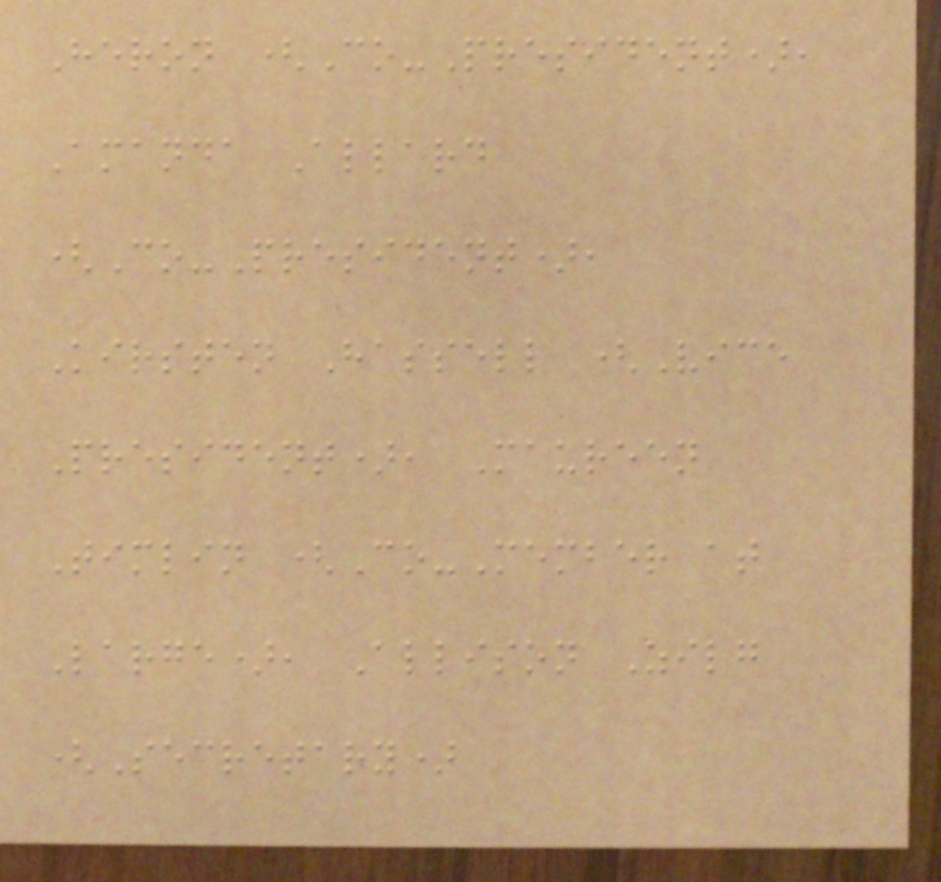Heron (Co-President),
Amanda Allard
(Co-President),
Kirsten Hassell (Vice
President), Maureen
Timlin (Co-Member at
Large), Allison Zilg
(Secretary)
